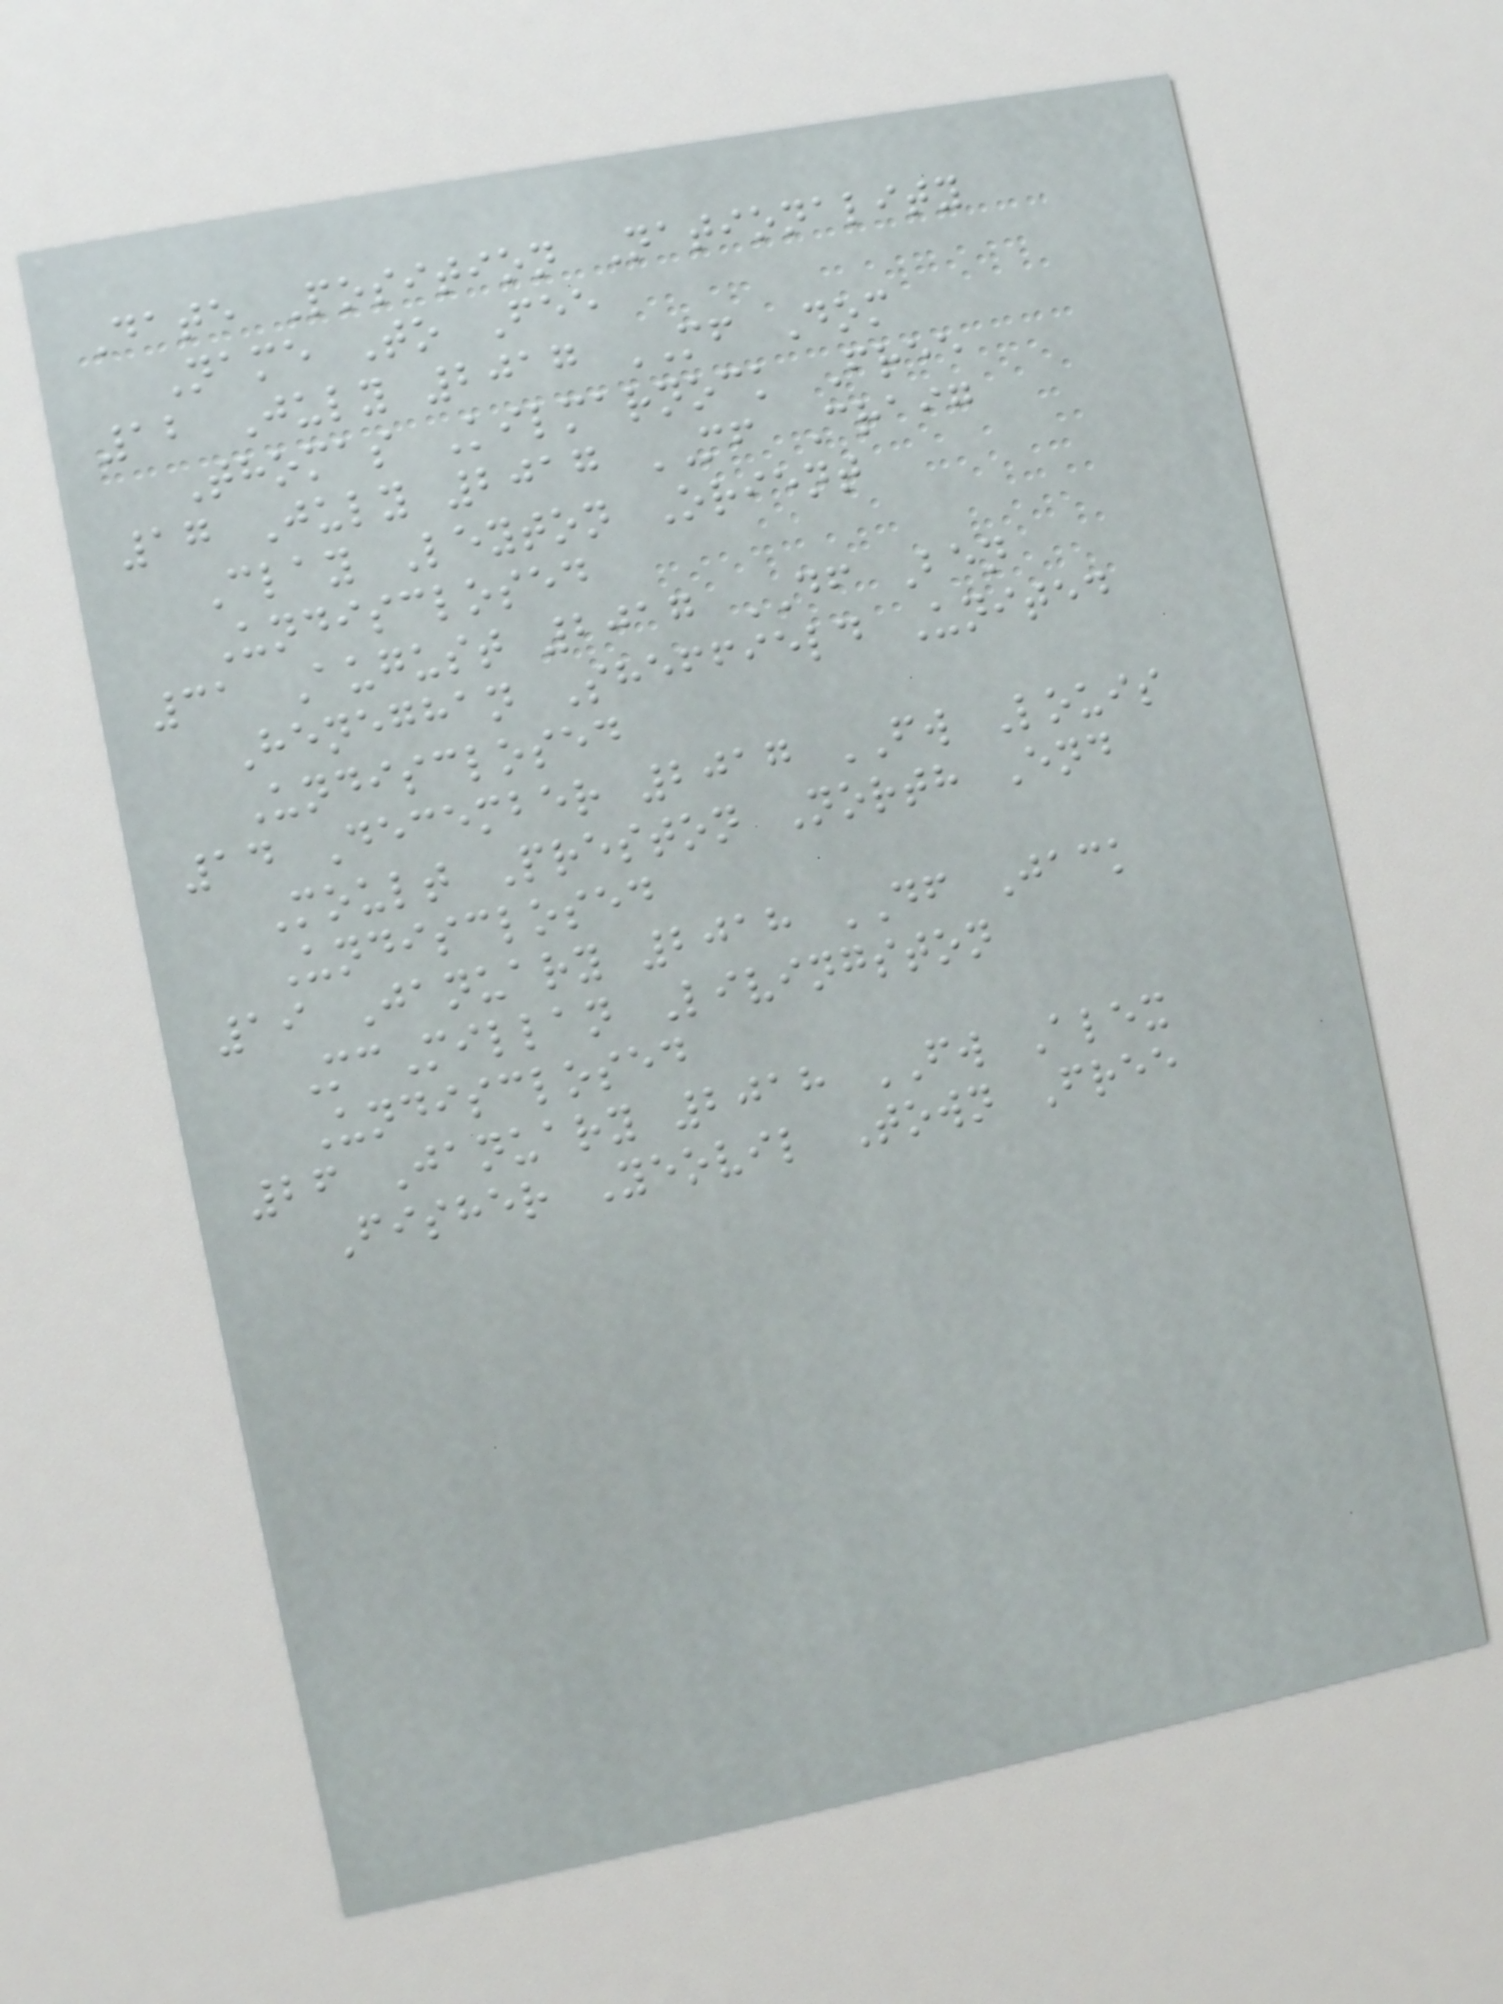Date Position Nationality
Name To Fee
12 July 2017 MF Dom
Thomas Kilmarnock Free
17 July 2017 MF Craig
Clay Leyton Orient
Undisclosed
31 August 2017 DF Ben
Heneghan Sheffield United
Undisclosed
14 December 2017 FW Louis
Moult Preston North End
Undisclosed
19 January 2018 DF Jack
McMillan Livingston
Undisclosed
26 January 2018 FW Alex
Fisher Yeovil Town Free
